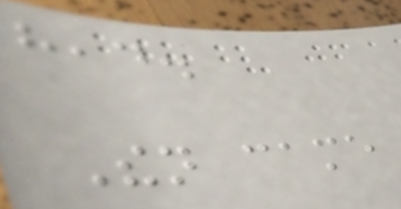head.
Then came
